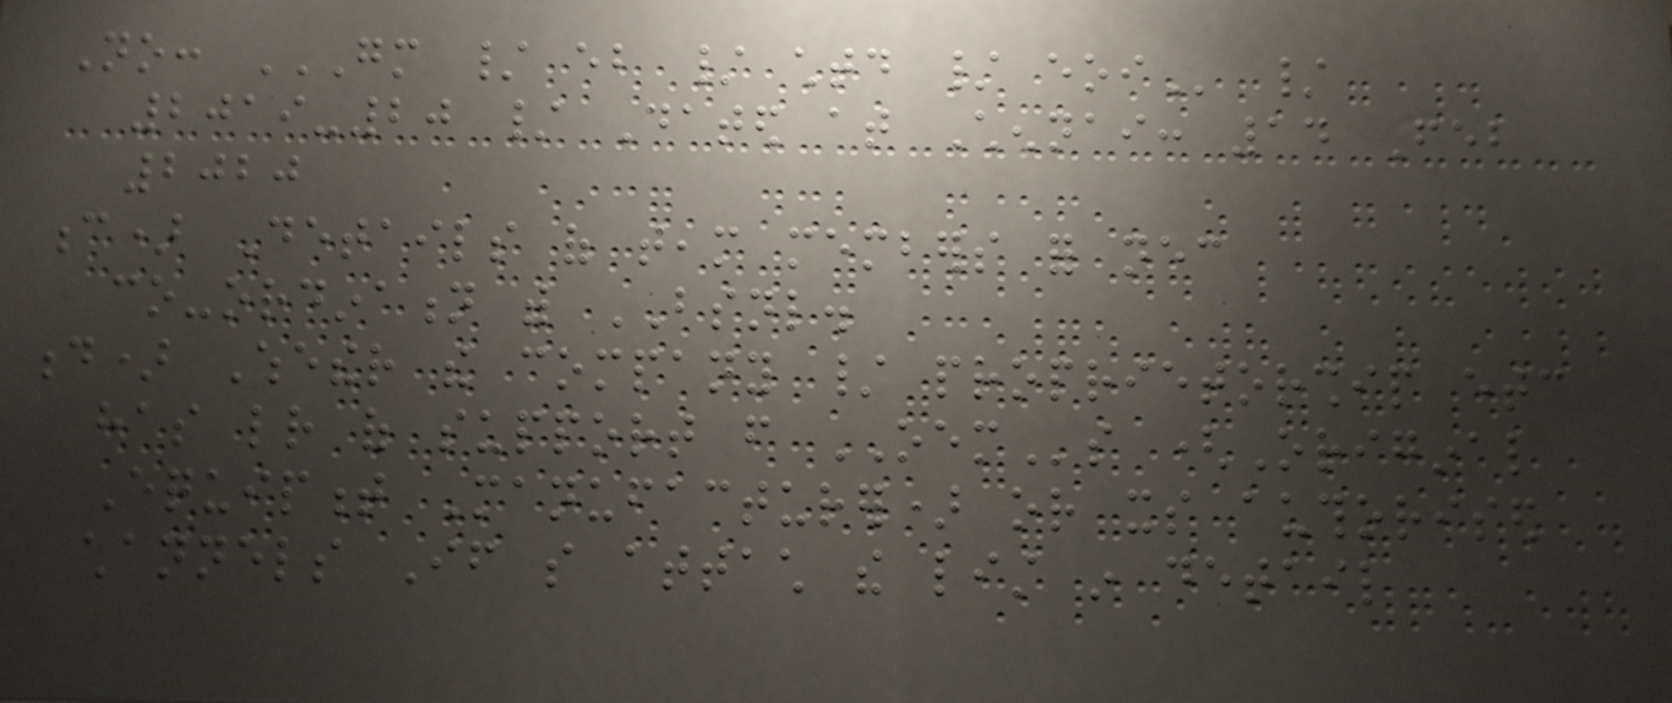No: GM / EB / CHTD / EOI /
2019-20 / Dated at Chennai: 14 Feb
2020
c) Details of team members for necessary
co-ordination with BSNL.
d) Whether the company / proprietorship etc
has letter of support from OEMs (Original
Equipment Manufacturer) or its authorised
channels If so attach the list in detail
